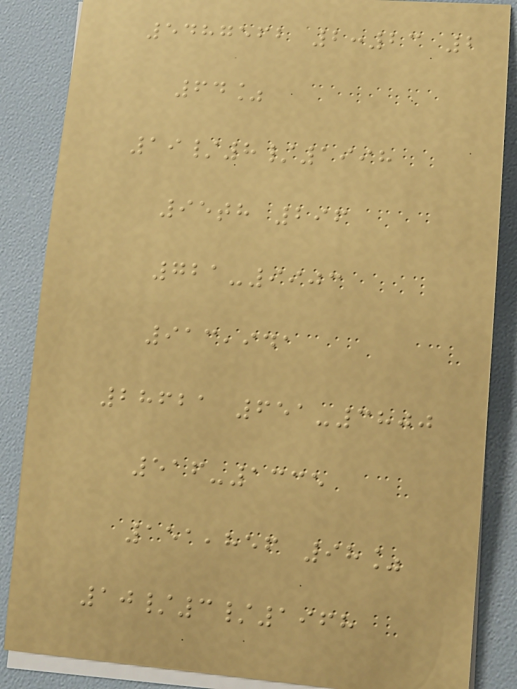5487562 2:23 2
64%
19/8/1998
95th 296
721-9903
913,941
28621 651-3800
516-1335
151,856 98%
10/3/1968
